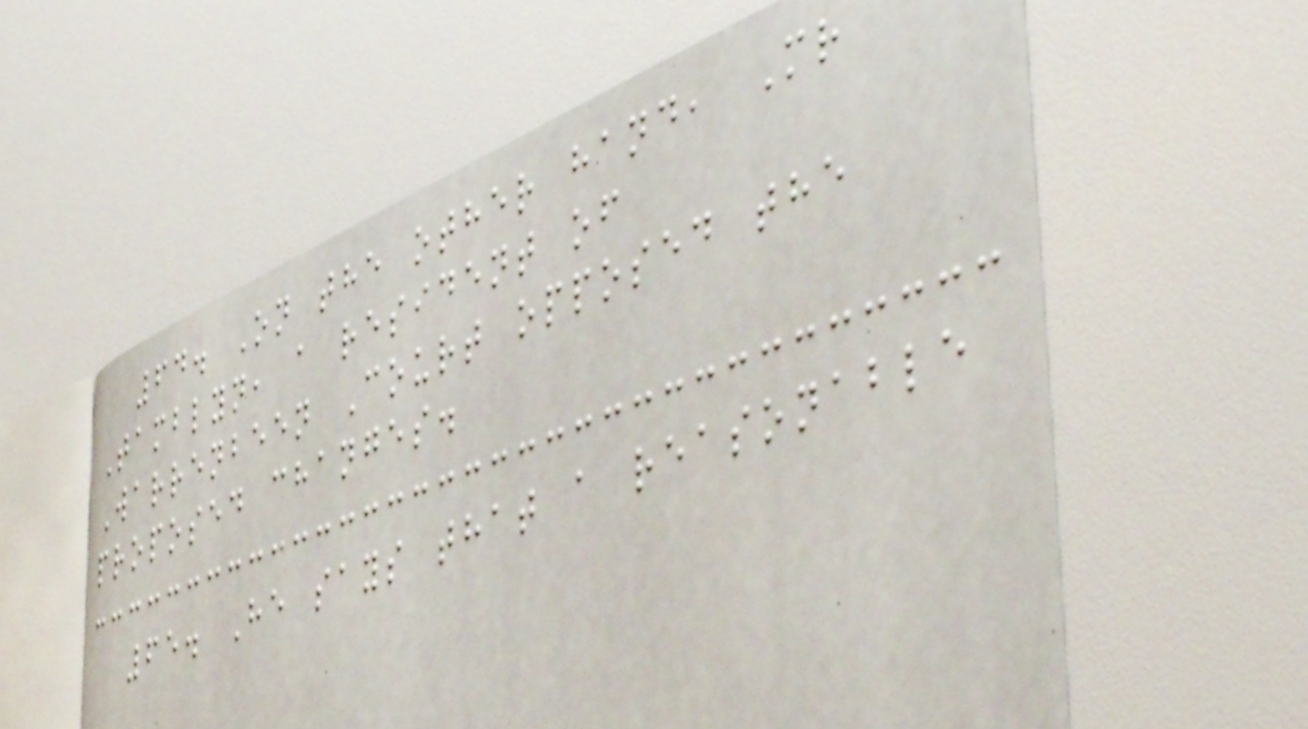64. On the other hand, Mr
Tamblyn, a resident of
Warrenbeen Court opposed the
proposed changes.
65. He says that a reasonable
